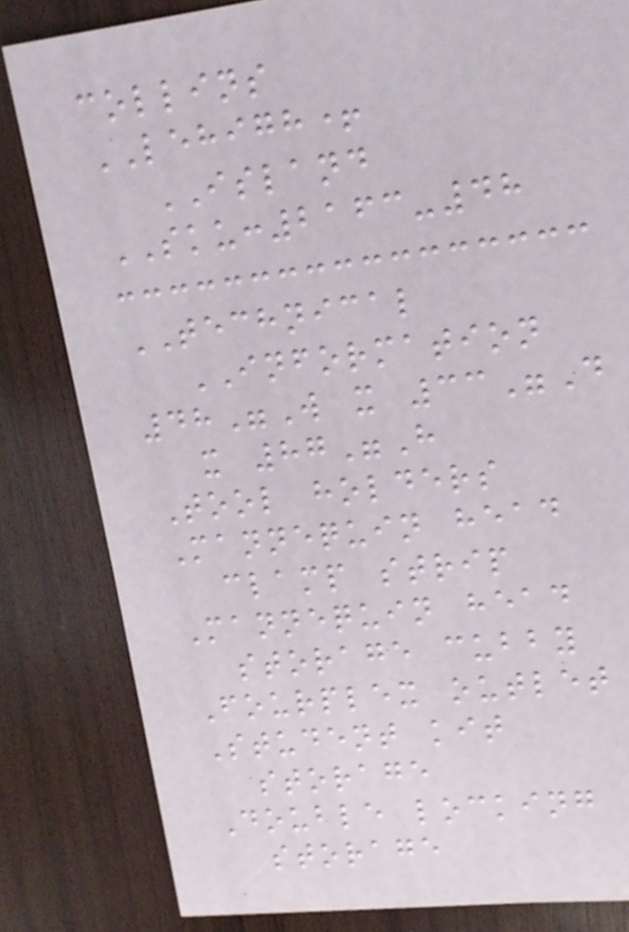collins
LEHIGH+
ISLAND
SKU:2163-48
TECHNICAL
INFORMATION
48"W x 33"D
x 87"H
Tool holders
Mannequin head
clamp strip
Mannequin head
storage cubby
Fourplex outlet
Student kit
storage
Double locking
storage
